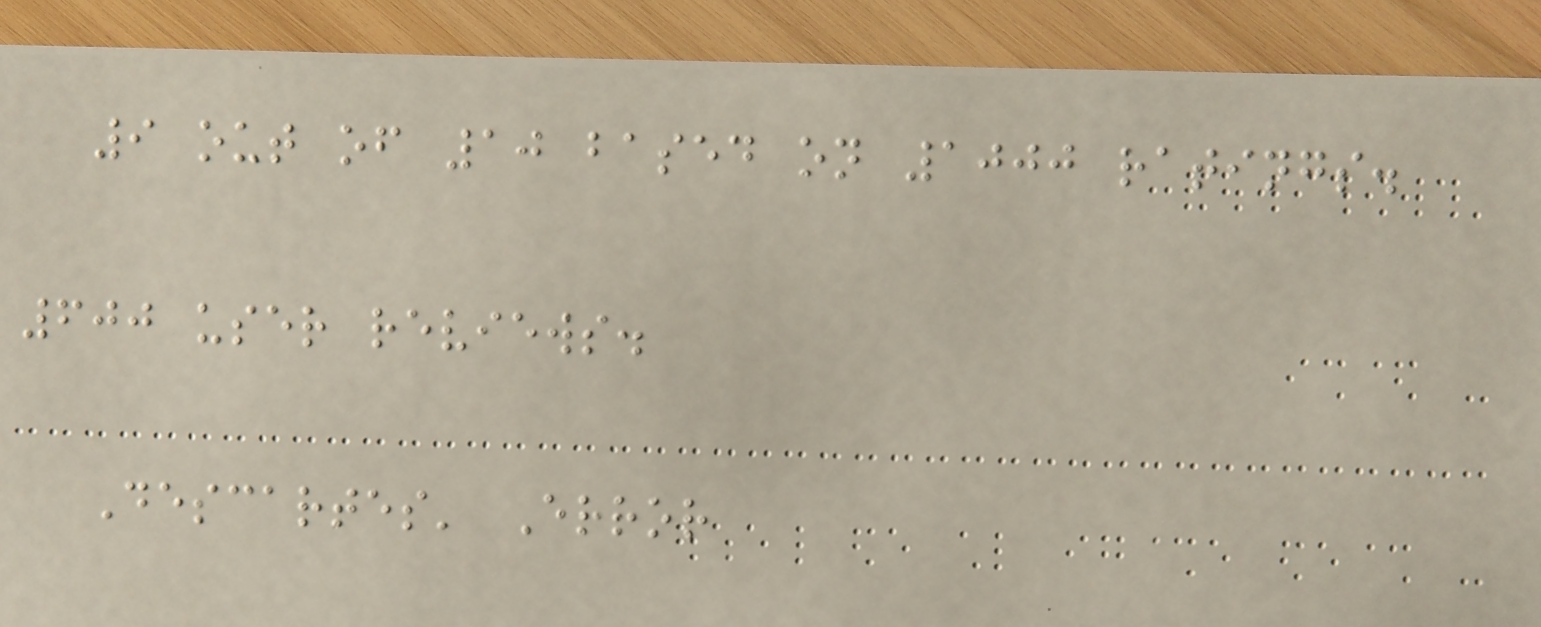9 out of 10 based on 1000 ratings.
600 user reviews.
Descartes' Error
